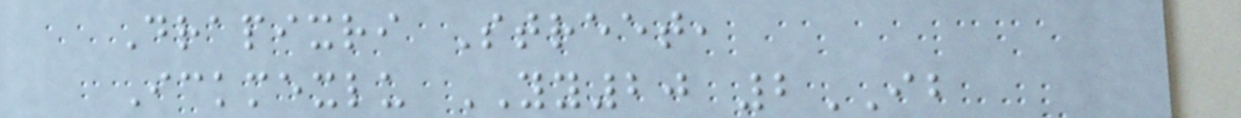Drapixri Street,
Ickmexlu YY20 2IB
